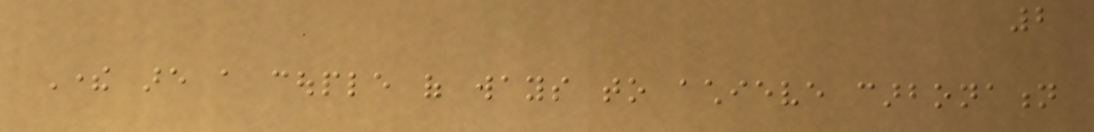2
There are a couple of ways to achieve carbonation
